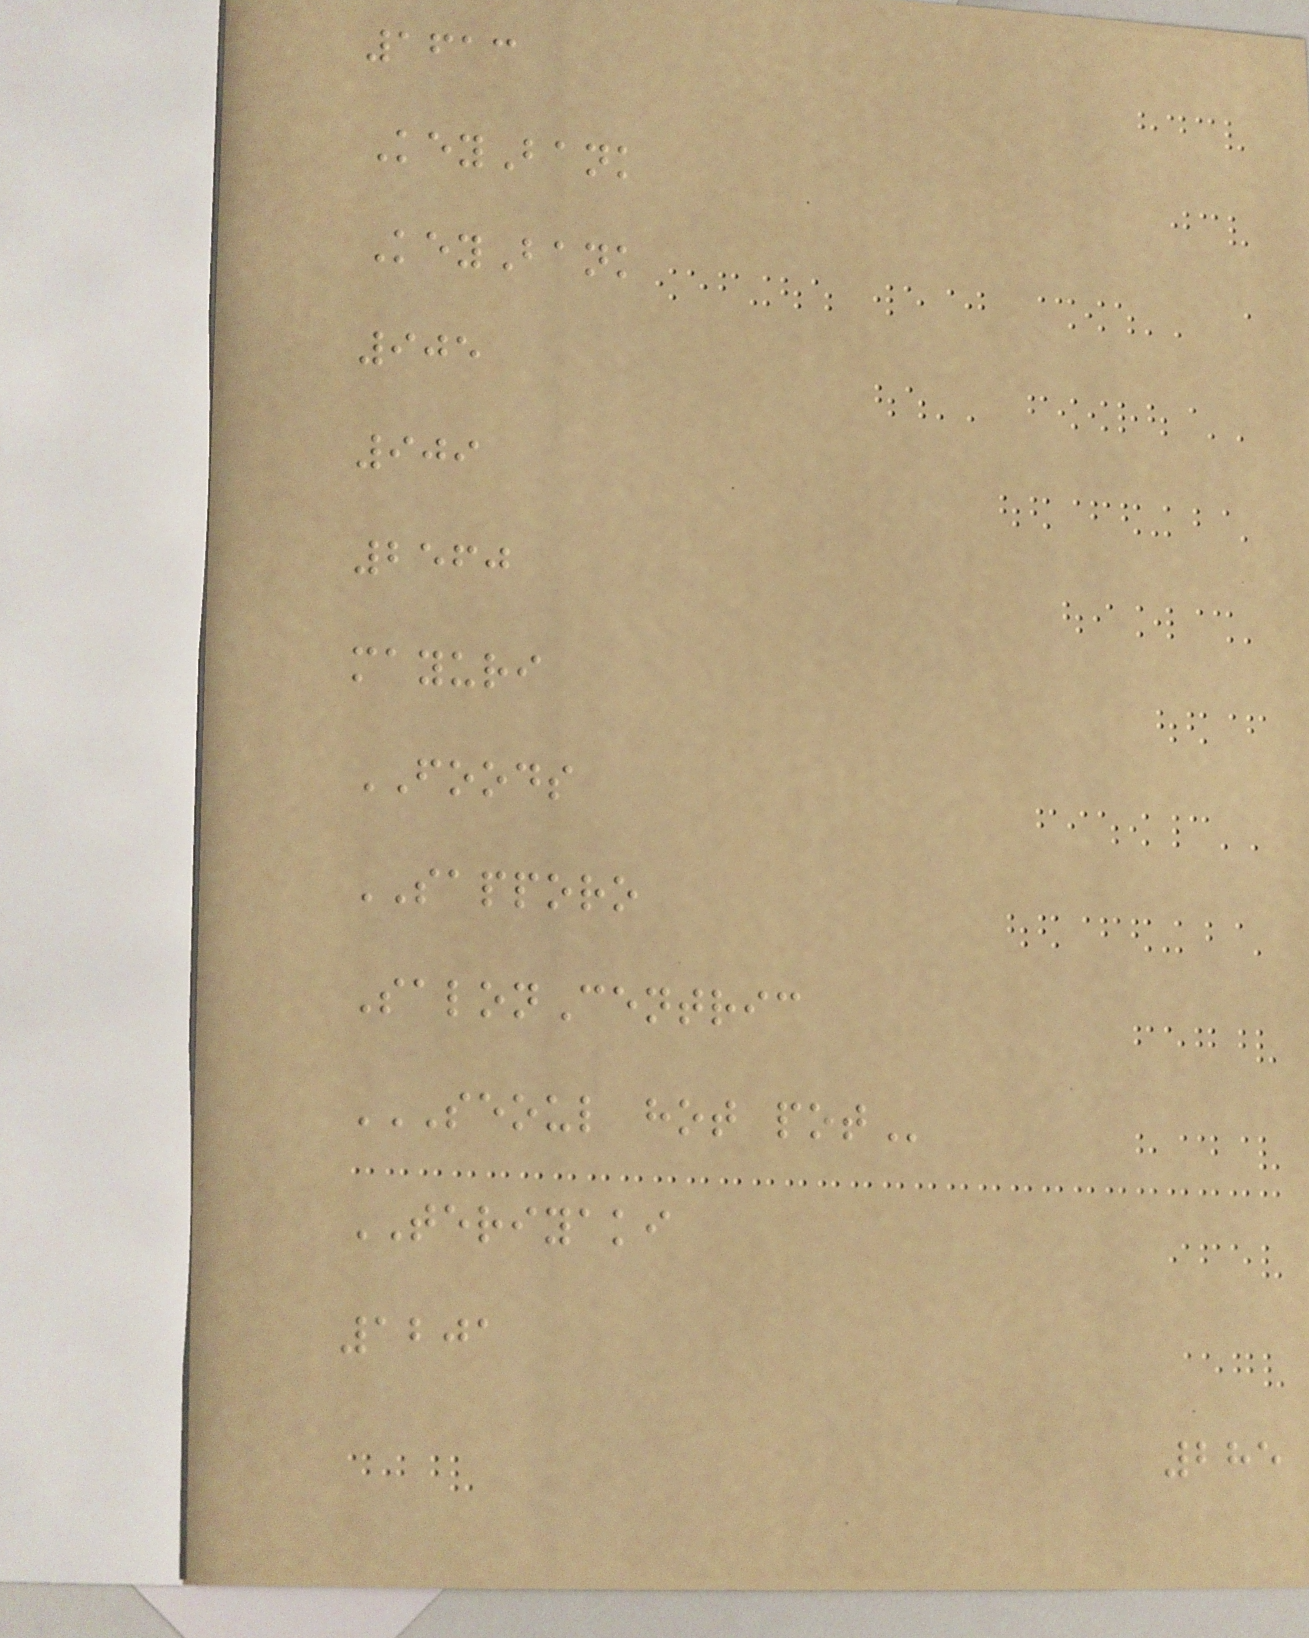1613
KeyBank
KeyBank
905
909
2560
mayuri
FOODS
SAPPORO
SalonCentric
SEOUL HOT POT
TERIYAKI
1201
285
